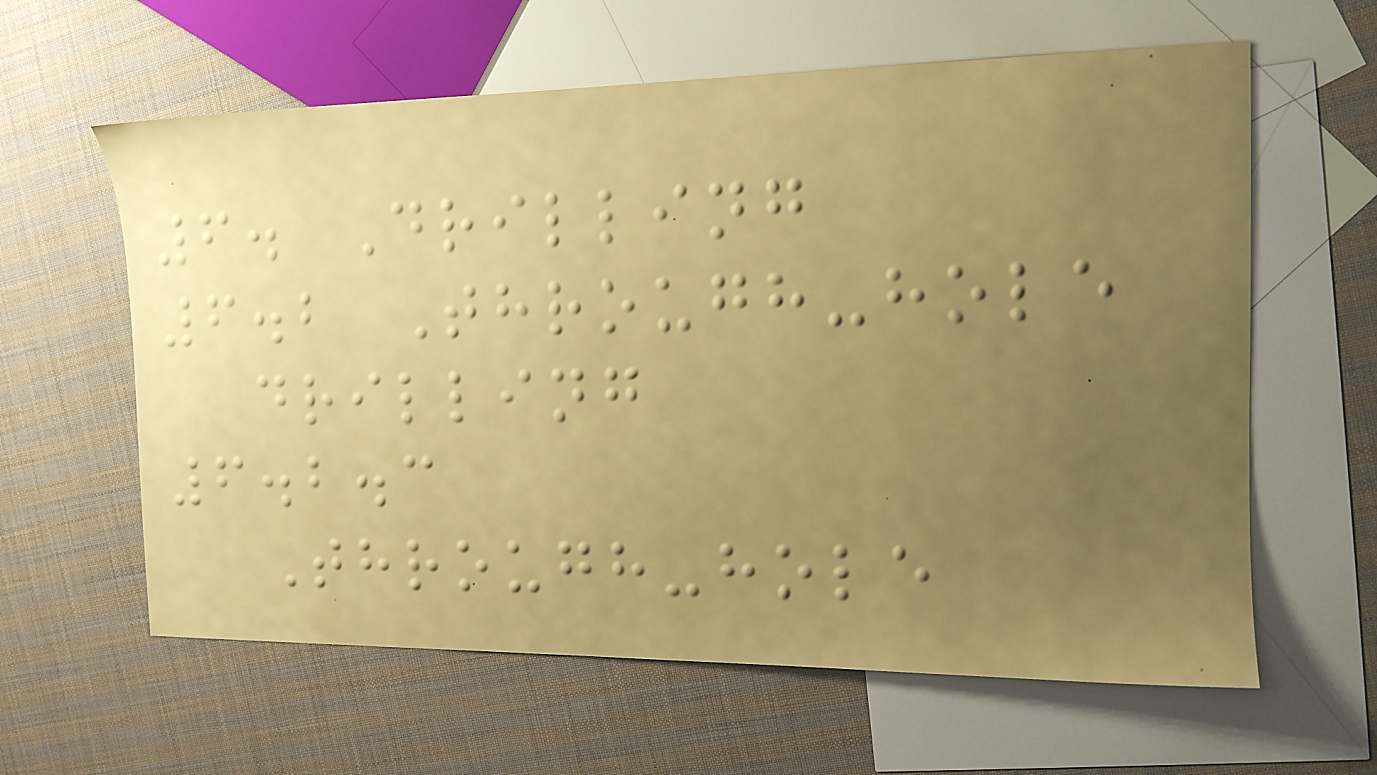6. Drilling
6.2 Through-hole
drilling
6.2.3
Through-hole
